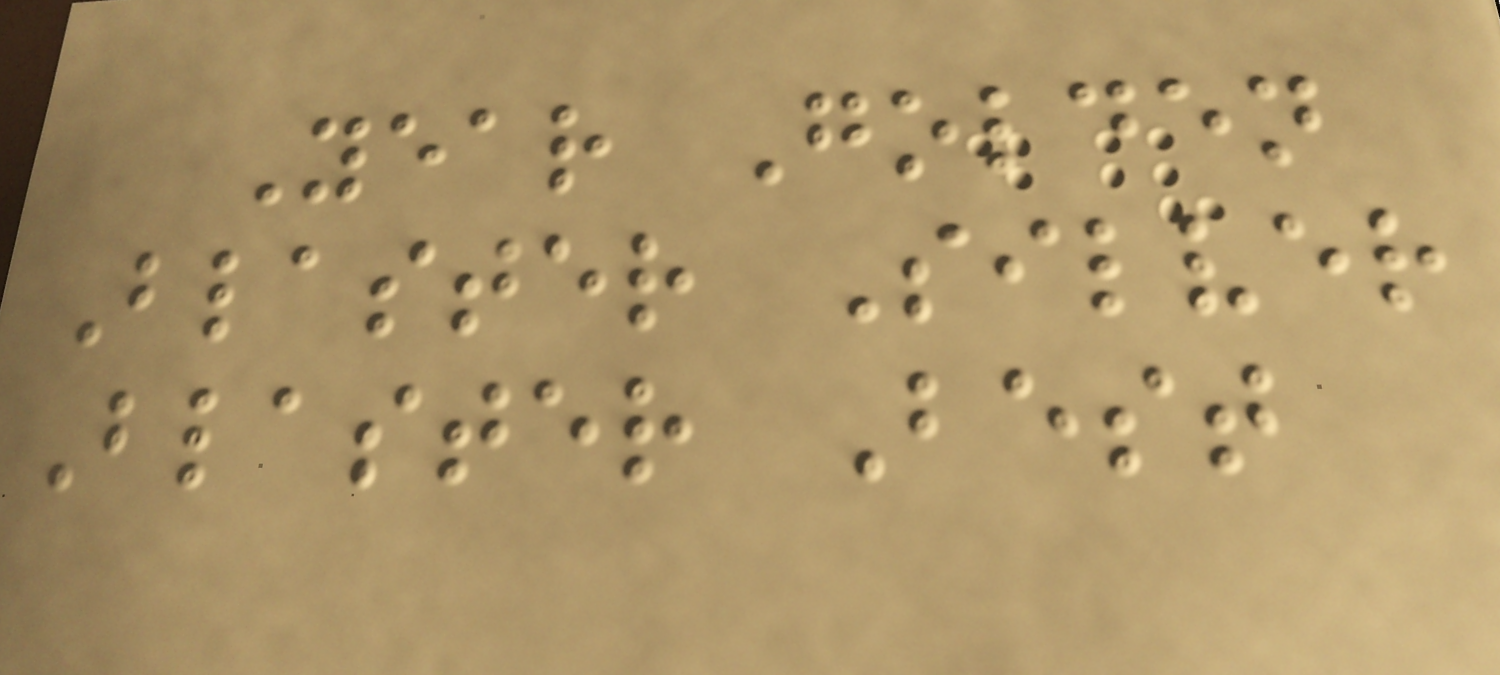Year Golden
Blaster Silver
Blaster Best
